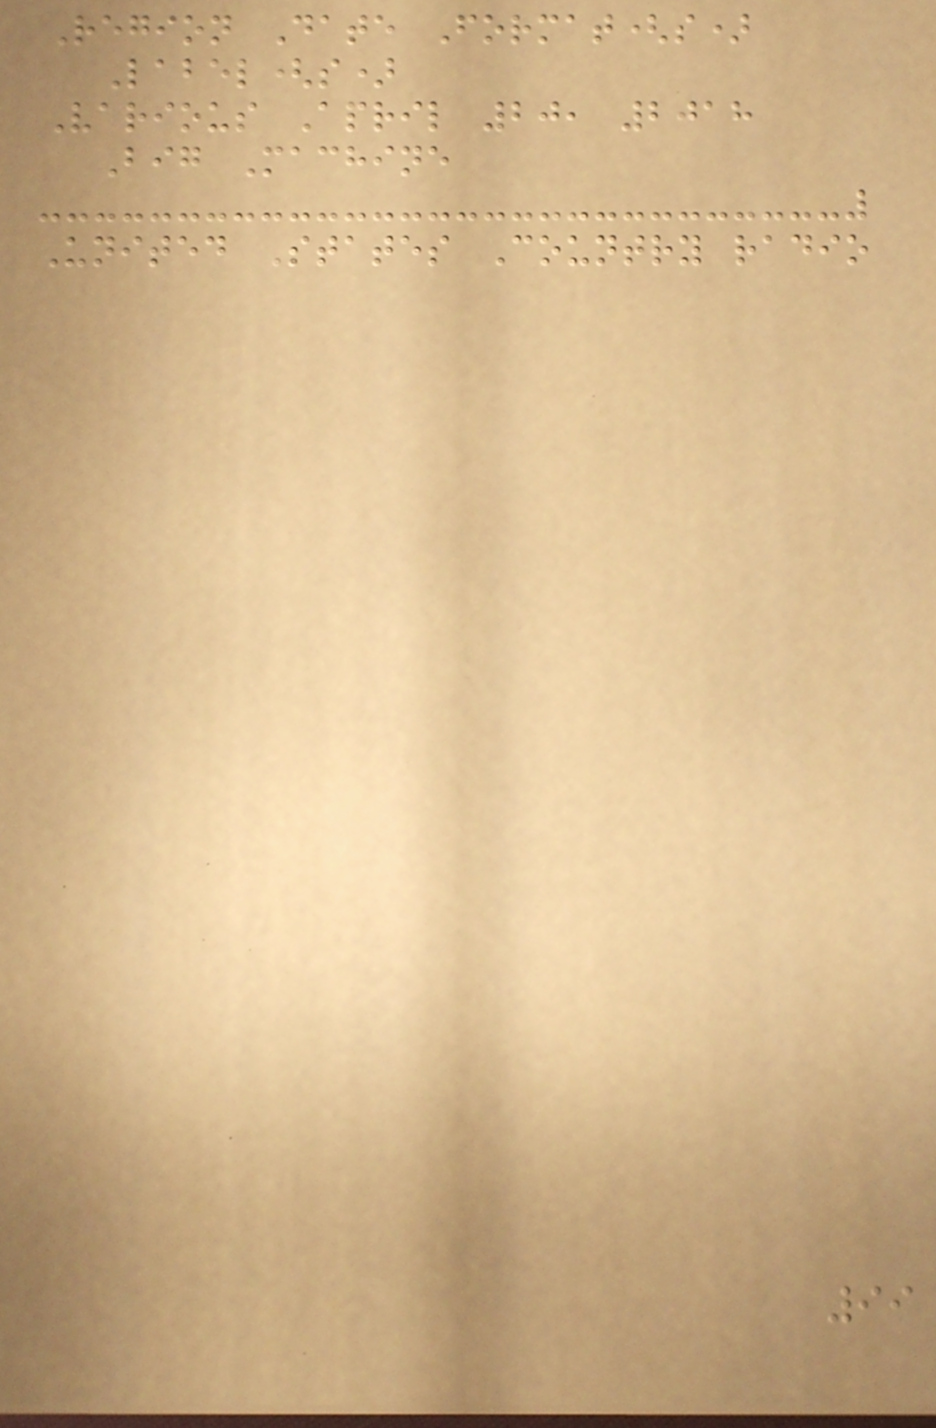Region Date Format(s)
Label(s)
Various April 20, 2018
Big Machine
United States Country radio
99
